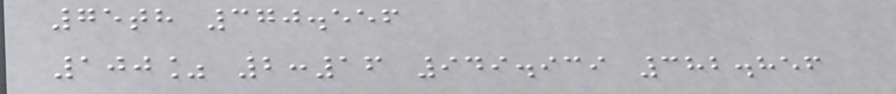75th 370.556
100% 2:16 949.939 382.856
